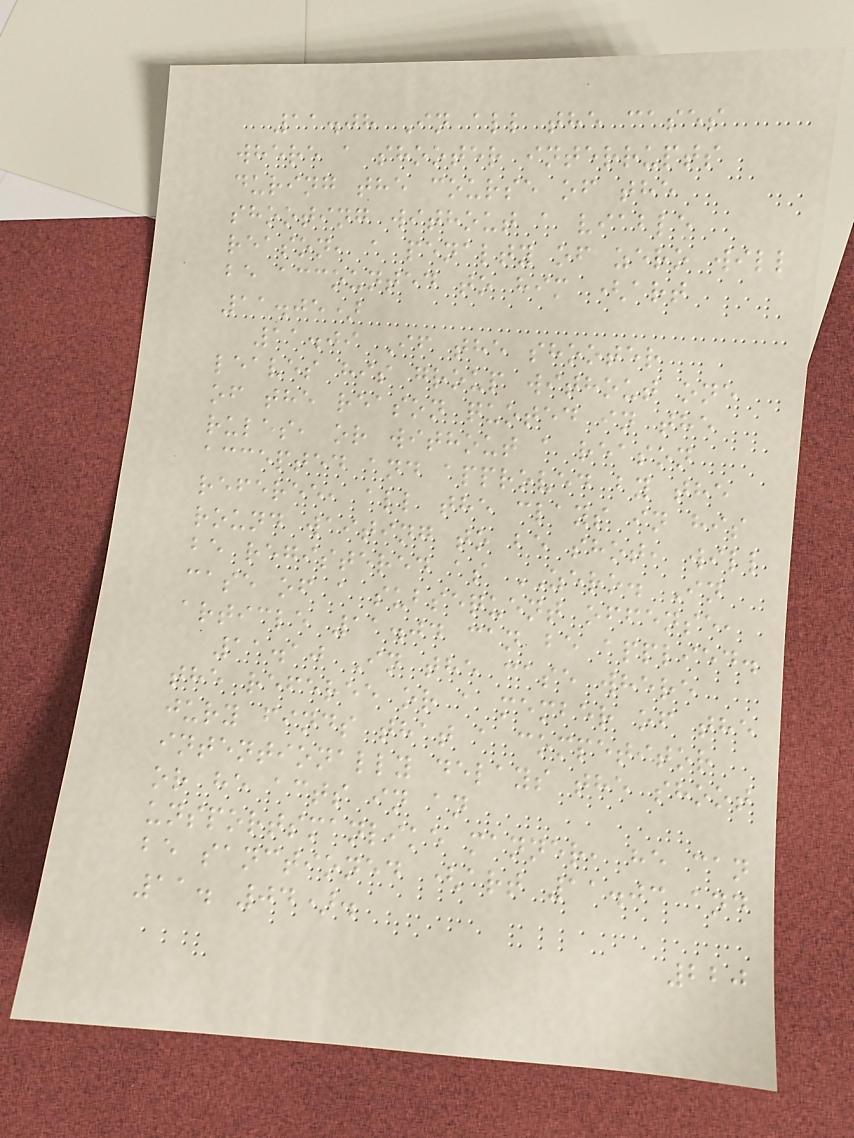11.08 In all the cases
where a shooter interrupts
during the course of the
shooting without a viable
reason, a penalty of zero will
be accounted to him (art
11.05)
11.09 If the shooter
leaves his group without one
of the reason quoted in the
rules, or without a reason
accepted and approved by the
referee, all the clays in his
round waiting to be shot, will
be registered as ZERO. In
case of a subsequent offense,
article 11.04 can be applied.
11.10 In the case where
the referee or a member of the
jury finds that a competitor
intentionally delays the shoot
or he acts in an
unsportsmanlike manner, he can
be sanctioned (art 11.03 and
11. 04).
220
